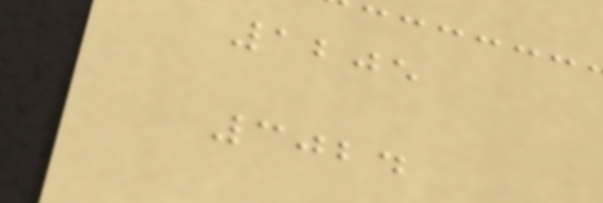1205
3024
